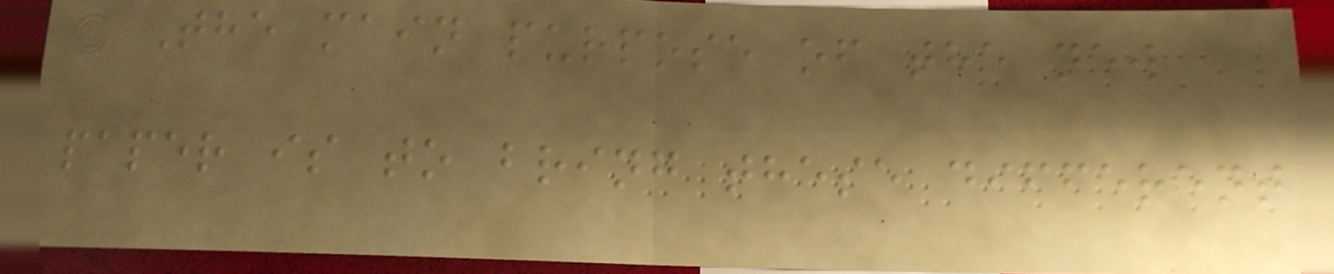The main purpose of the new
paper is to bring these different
